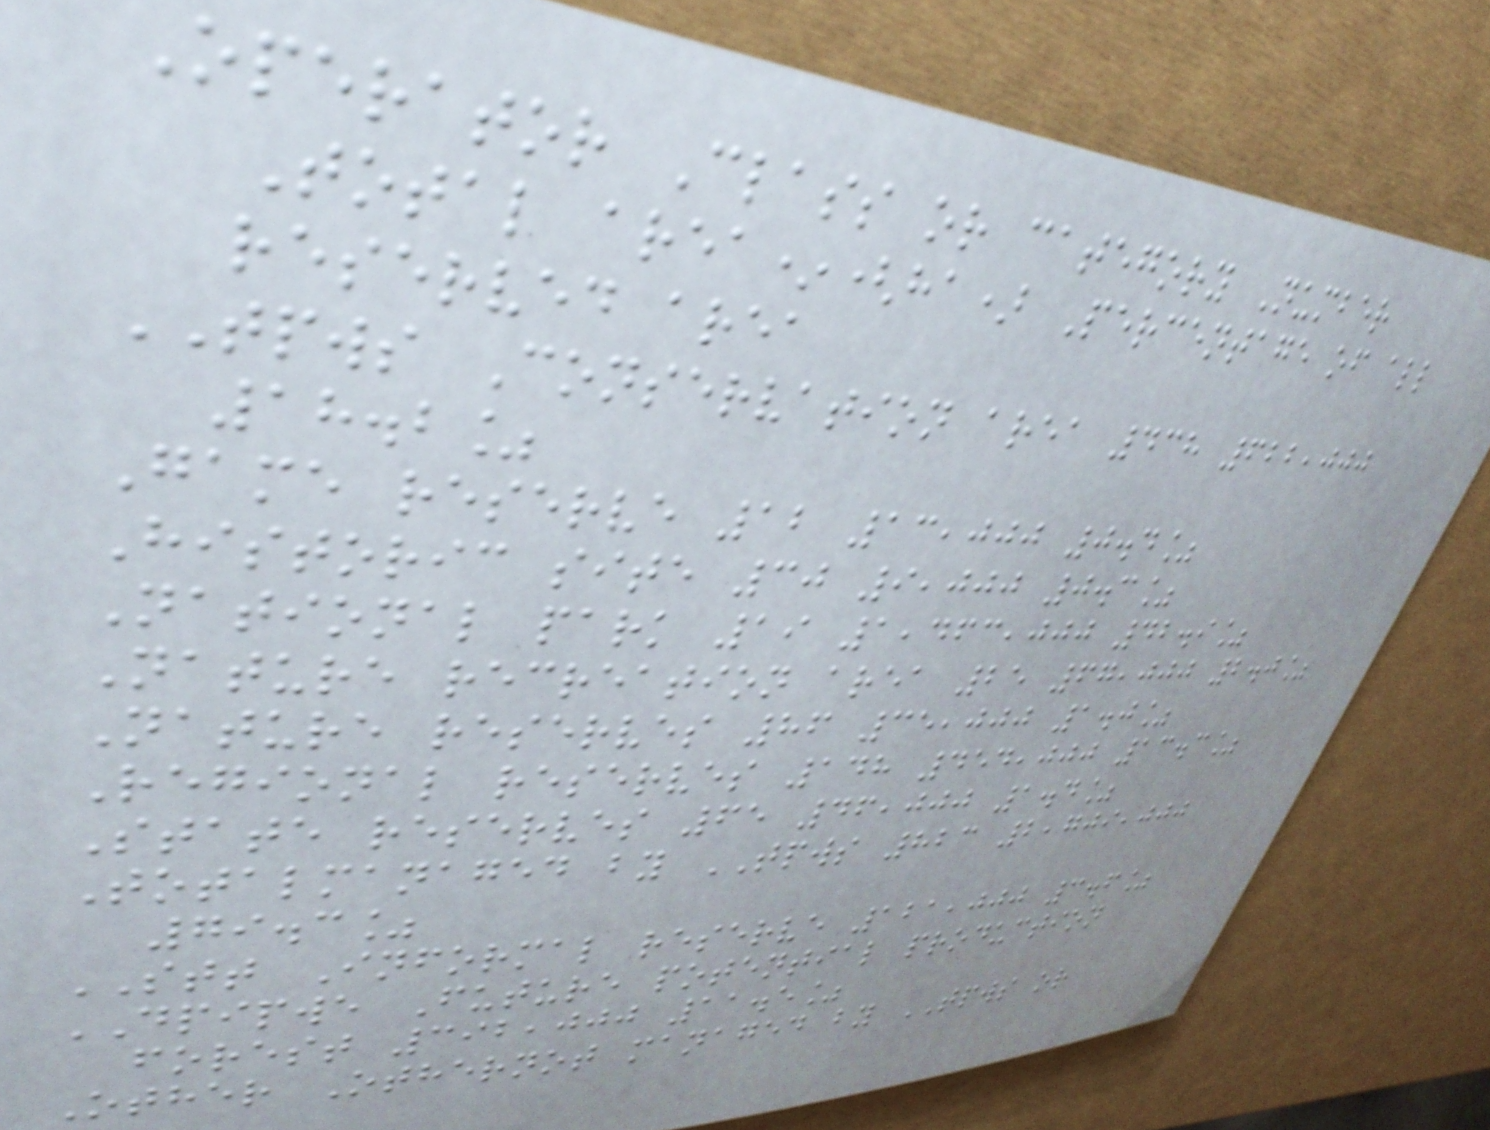Operator Class or category Number
Total area*(ha) Percentage of all
reserved area
TPWS Conservation area 438 622,000
18.2%
Game reserve 12 13,000 0.4%
Historic site 30 9,000 0.3%
National park 19 1,463,000 42.9%
Nature recreation area 25 67,000 2.0%
Nature reserves 86 35,000 1.0%
Regional reserves 148 454,000 13.3%
State reserves 65 46,000 1.4%
Totalmanaged by TPWS 823 2,709,000
79.3%
STT Informal reserve 121,000 3.6%
DPIPWE Future potential production
forest 392,000 11.5%
Other Othernot managed by TPWS or
